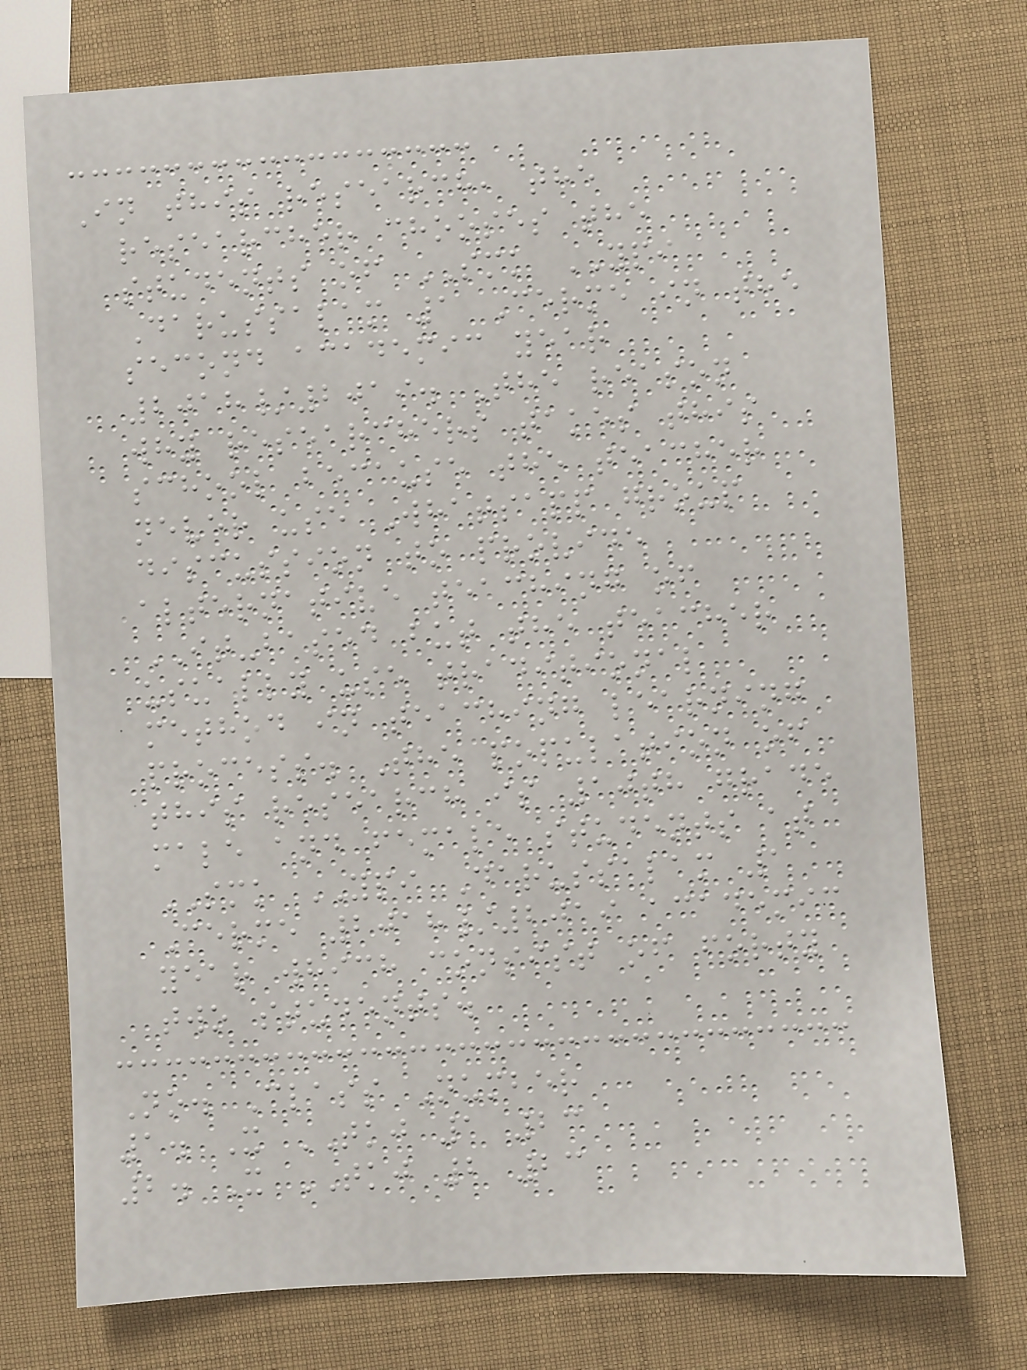In this research, the
researcher chooses the
students of SMK YPI
Darussalam 1 Cerme in the
second academic year
2018/2019. The reason
why researchers takes this
school because the teacher
never use Whatsapp group
discussion to provide
alternative teaching of
IT-based but the teacher
usually use traditional
method in teaching learning
process. The population of
this research is 10th grade
male and female students at
SMK YPI Darussalam 1
Cerme 2018/2019 academic
year which consist of forty
two students.
No. Class Number
1. X TKJ 1 23
2. X TKJ 2 23
